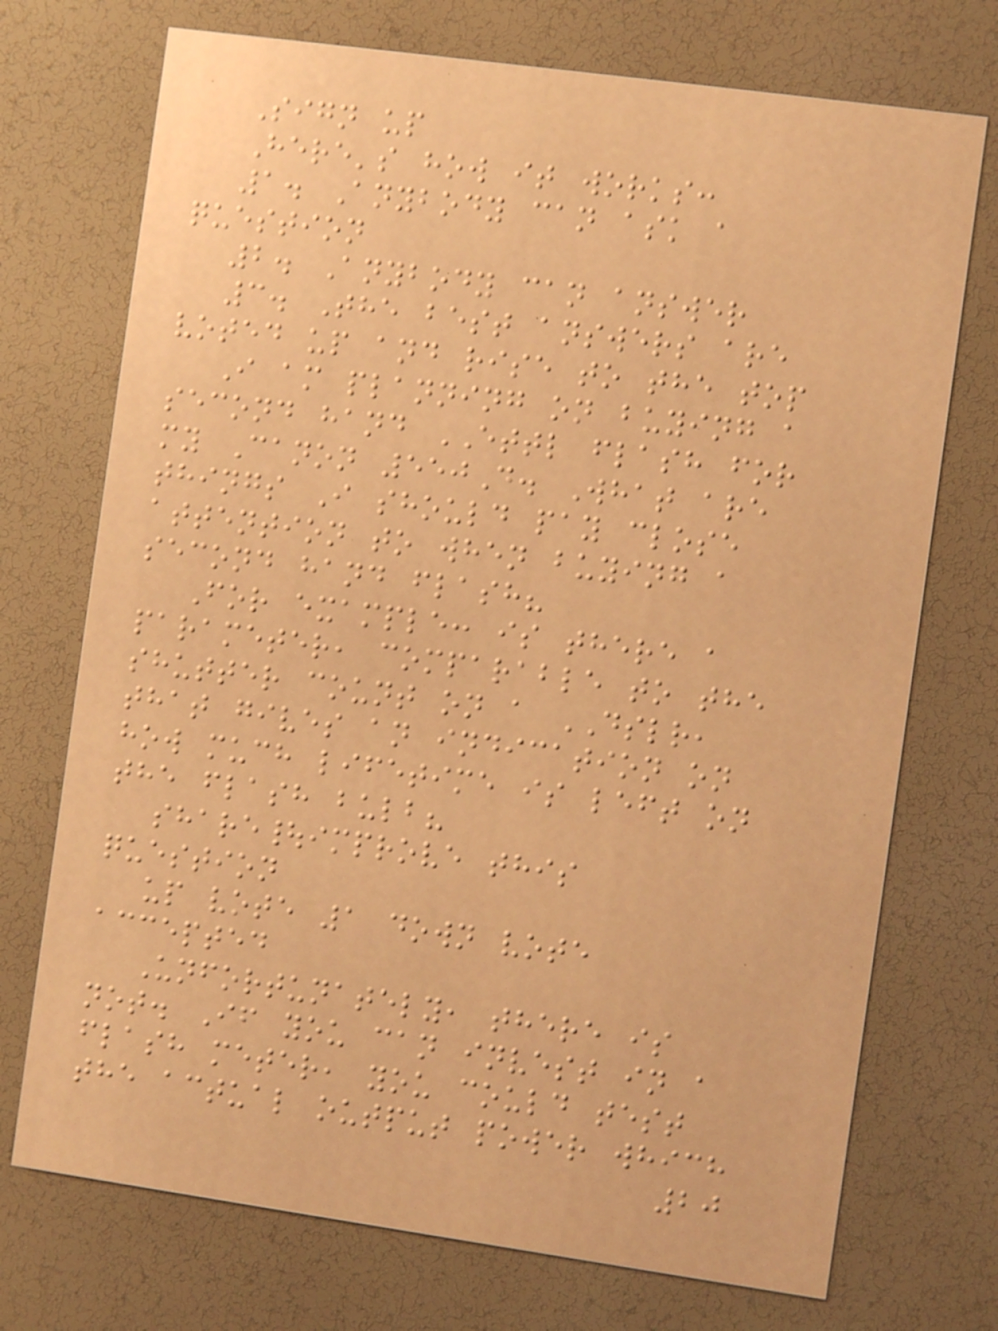Sign up
Here's how it works:
1. Anybody can ask a
question
2. Anybody can answer
3. The best answers are
voted up and rise to the top
I am planning on buying a
second hand ETTL flash for
my Canon 550D. What are
things I should pay close
attention to when buying a
second hand flash?
For example: is there a
parameter, comparable to the
shutter count on a DSLR,
that gives an indication on
how much lifetime is left on
the flash bulb?
share|improve this
question
up vote 1 down vote
accepted
Unfortunately, there is
not. If you can invest in a
flash meter, you could test
the actual output power which
20
